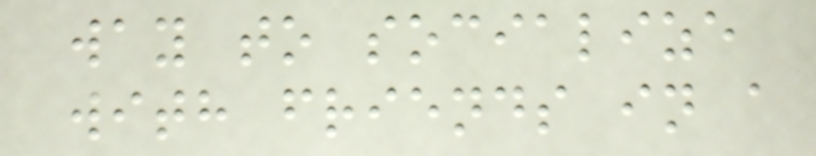way to socialize
with friends in a
